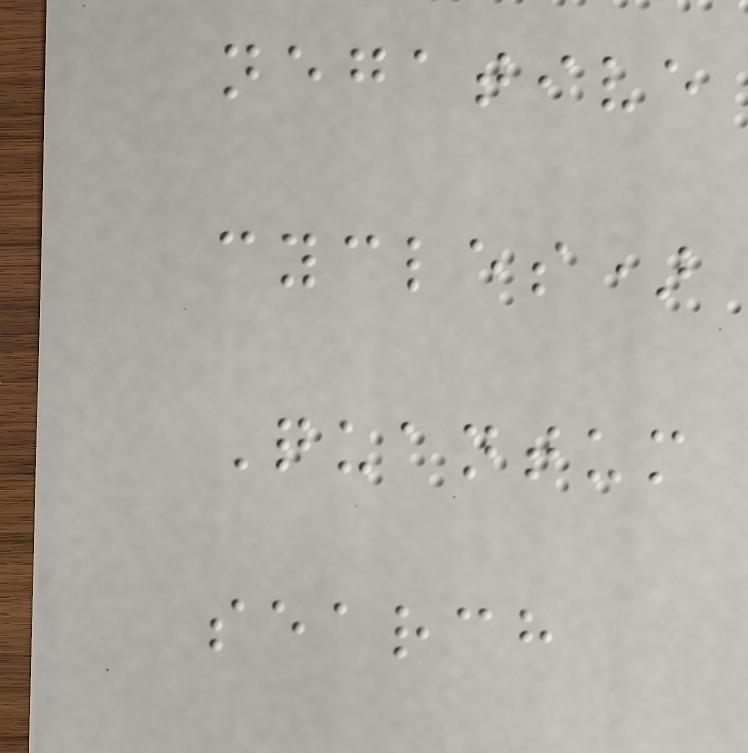negative
cycles)
Quantum
search
